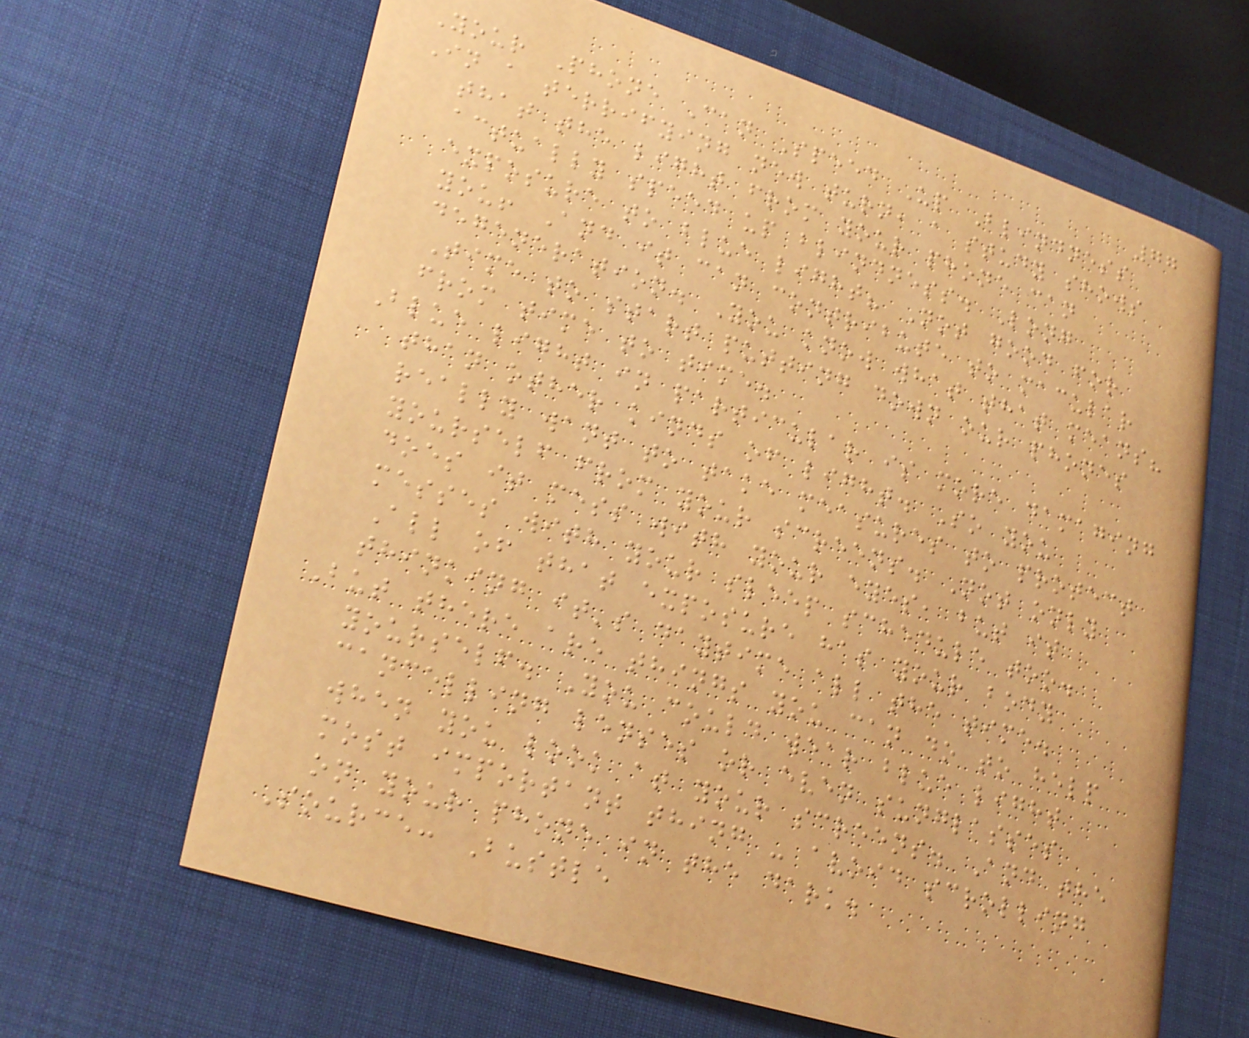77
Your Phone Can Speed Up Blindness
In a terrifying new turn, a study shows
that the light from your phone can
actually speed up blindness. Long
exposure to blue light? Not good for
you! And it can contribute to macular
degeneration. You know what that means?
Time to start putting down our phones
from time to time.
Blue light in particular is more damaging
than other kinds of light. So you
really want to take measures to protect
yourself from your screens. Not only
does it mess with your eyes, but it
messes with your sleep schedule too.
All of that exposure has your body
thinking it's daytime all the time.
But there are things you can do to help
yourself. You could wear blue light
cancelling lenses or even sunglasses
when you look at your screens. And the
most important thing - avoid scrolling
on your phone in the dark.
Source: Bustle
